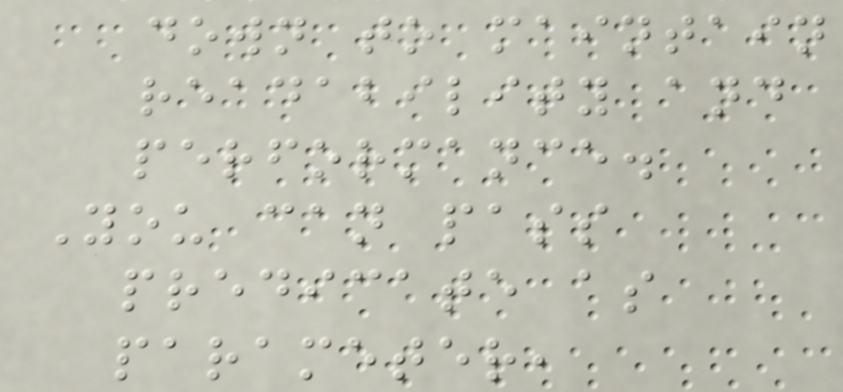down to maintain
readability and
performance.
You can pass
predicate as
parameter,
